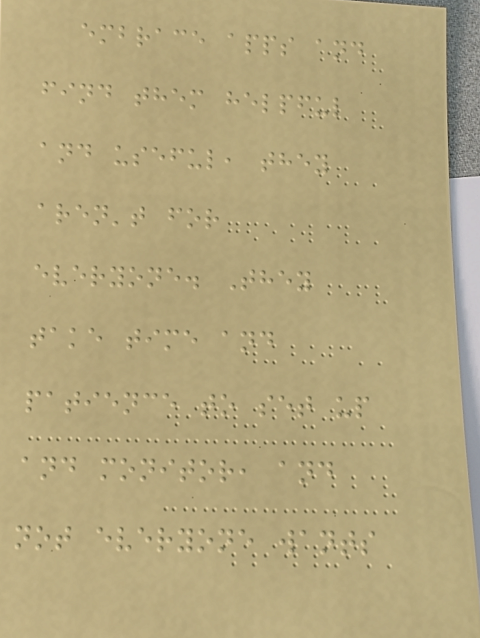embrace apps and
find them helpful
and useful, they
aren't for
everyone. They
take time and
patience to set up
and monitor, and
not everyone wants
